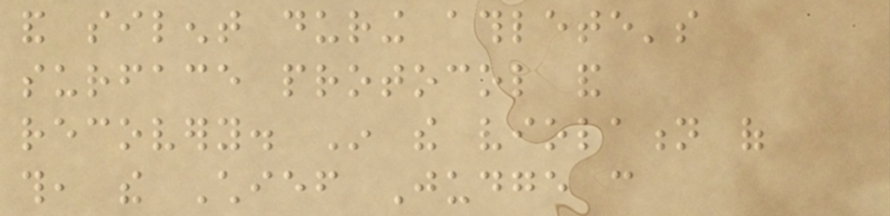and silent during athlete's
surface protocol and
recovery. In the violation of
this, the Chief Judge can
